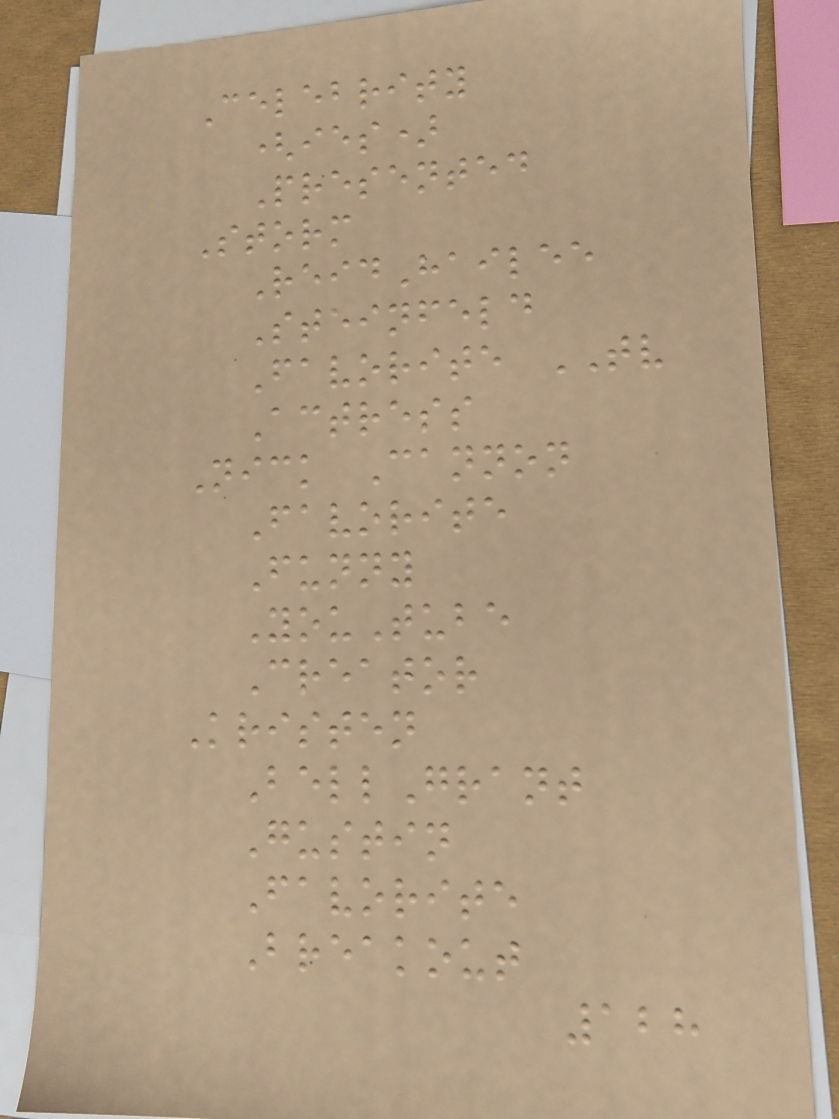Celebrity
(ies)
Presented
Storm
ReidHailee
Steinfeld
Favorite TV
Actress
Nick Cannon
Favorite
Funny
YouTube
Creator
Kristen
BellGrant
Gustin
Favorite
Breakout
128
